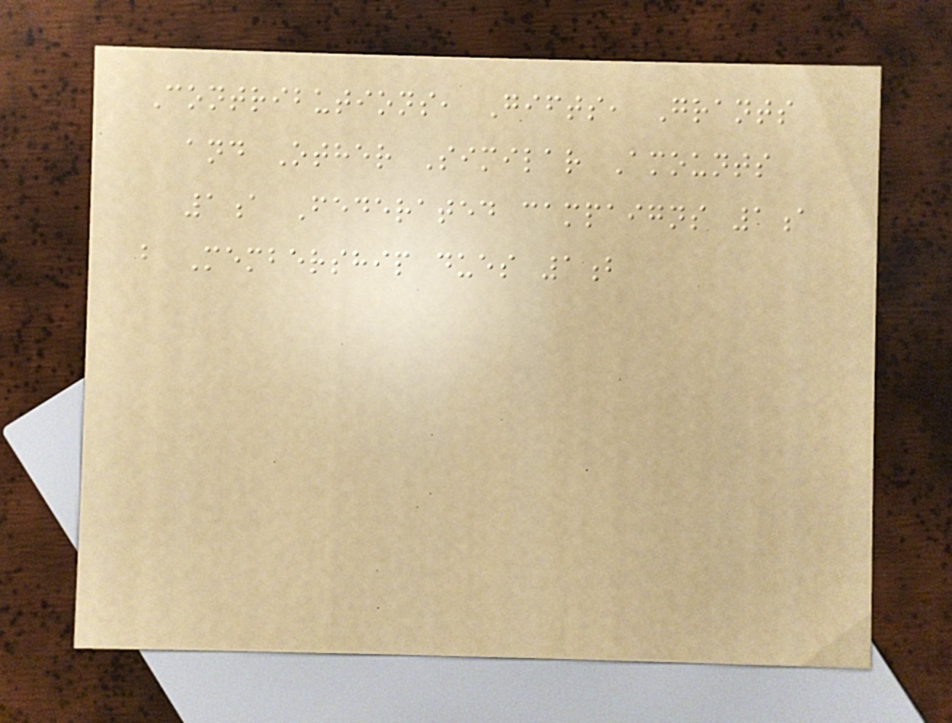Contributions, Gifts, Grants
and Other Similar Amounts
1a Federated campaigns 1a
b Membership dues 1b
